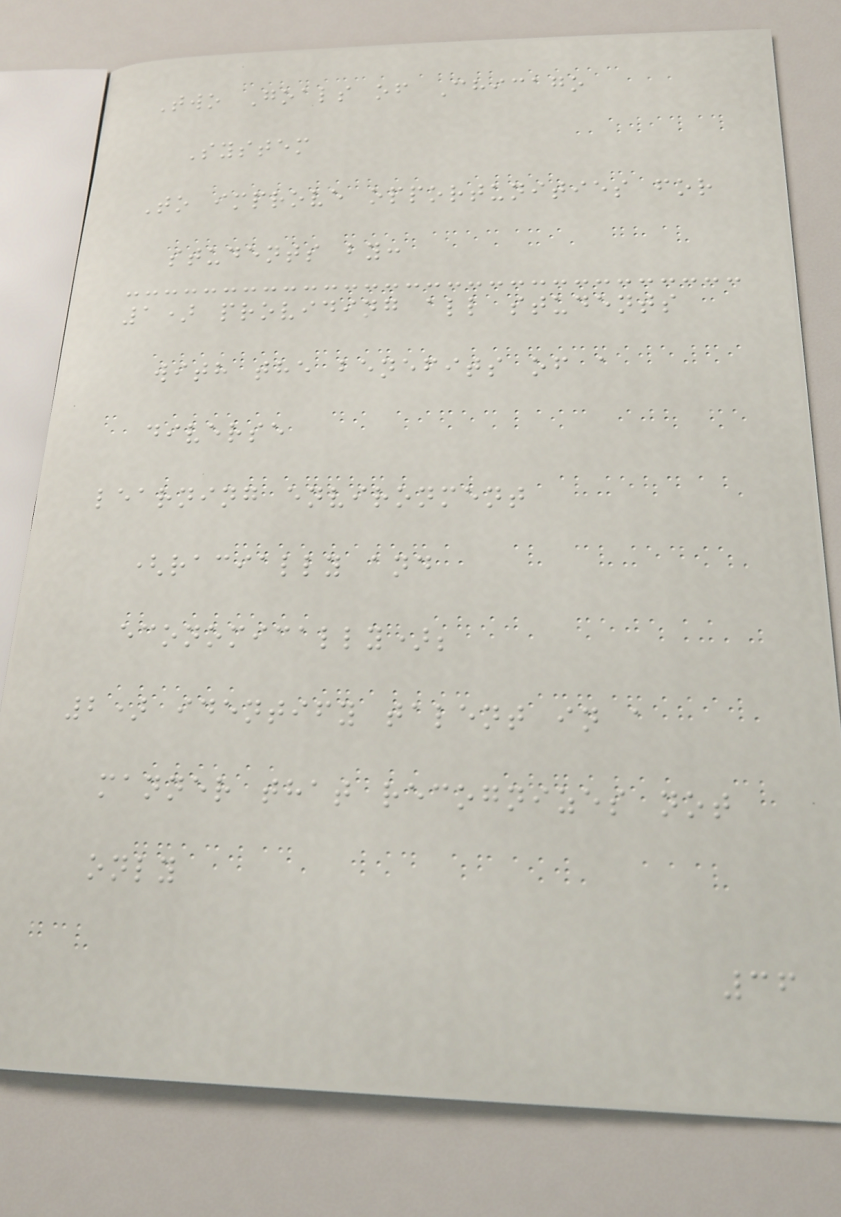Two Goals of Chicago
System
To improve opportunities for
students by:
1) providing all students
with the benefits of a
diverse
learning environment
(racially and
economically);
2) identify talent in a
manner that recognizes not
only
36
